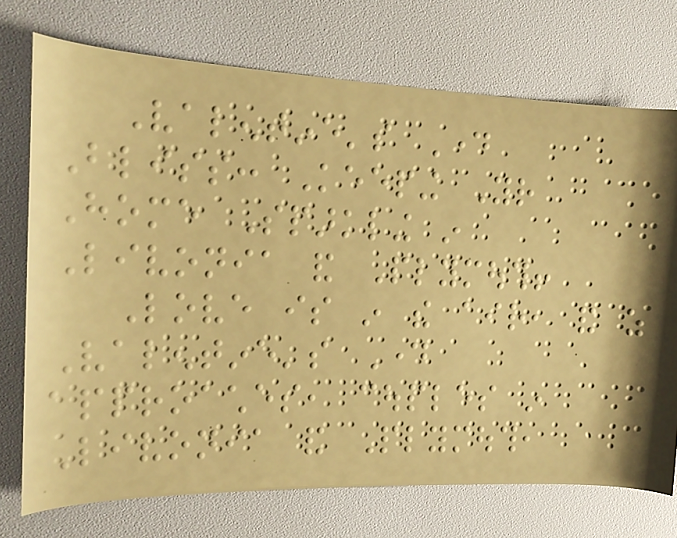Valentine's Day
Bliss: Keeping Your
Home Sparkling in
Livonia and Plymouth!
Love is in the air, and as
Valentine's Day
approaches, couples in
Livonia and Plymouth,
